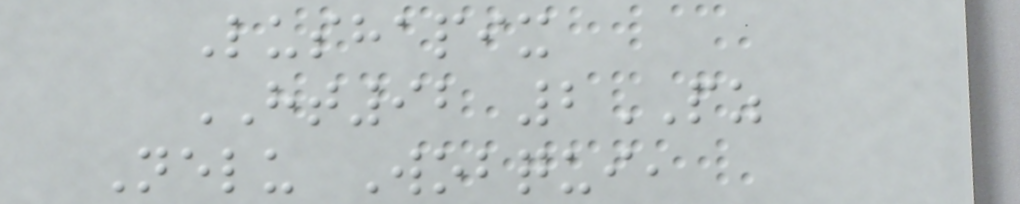Lushapix
HT92 2PZ
Nelu Wobqui,
